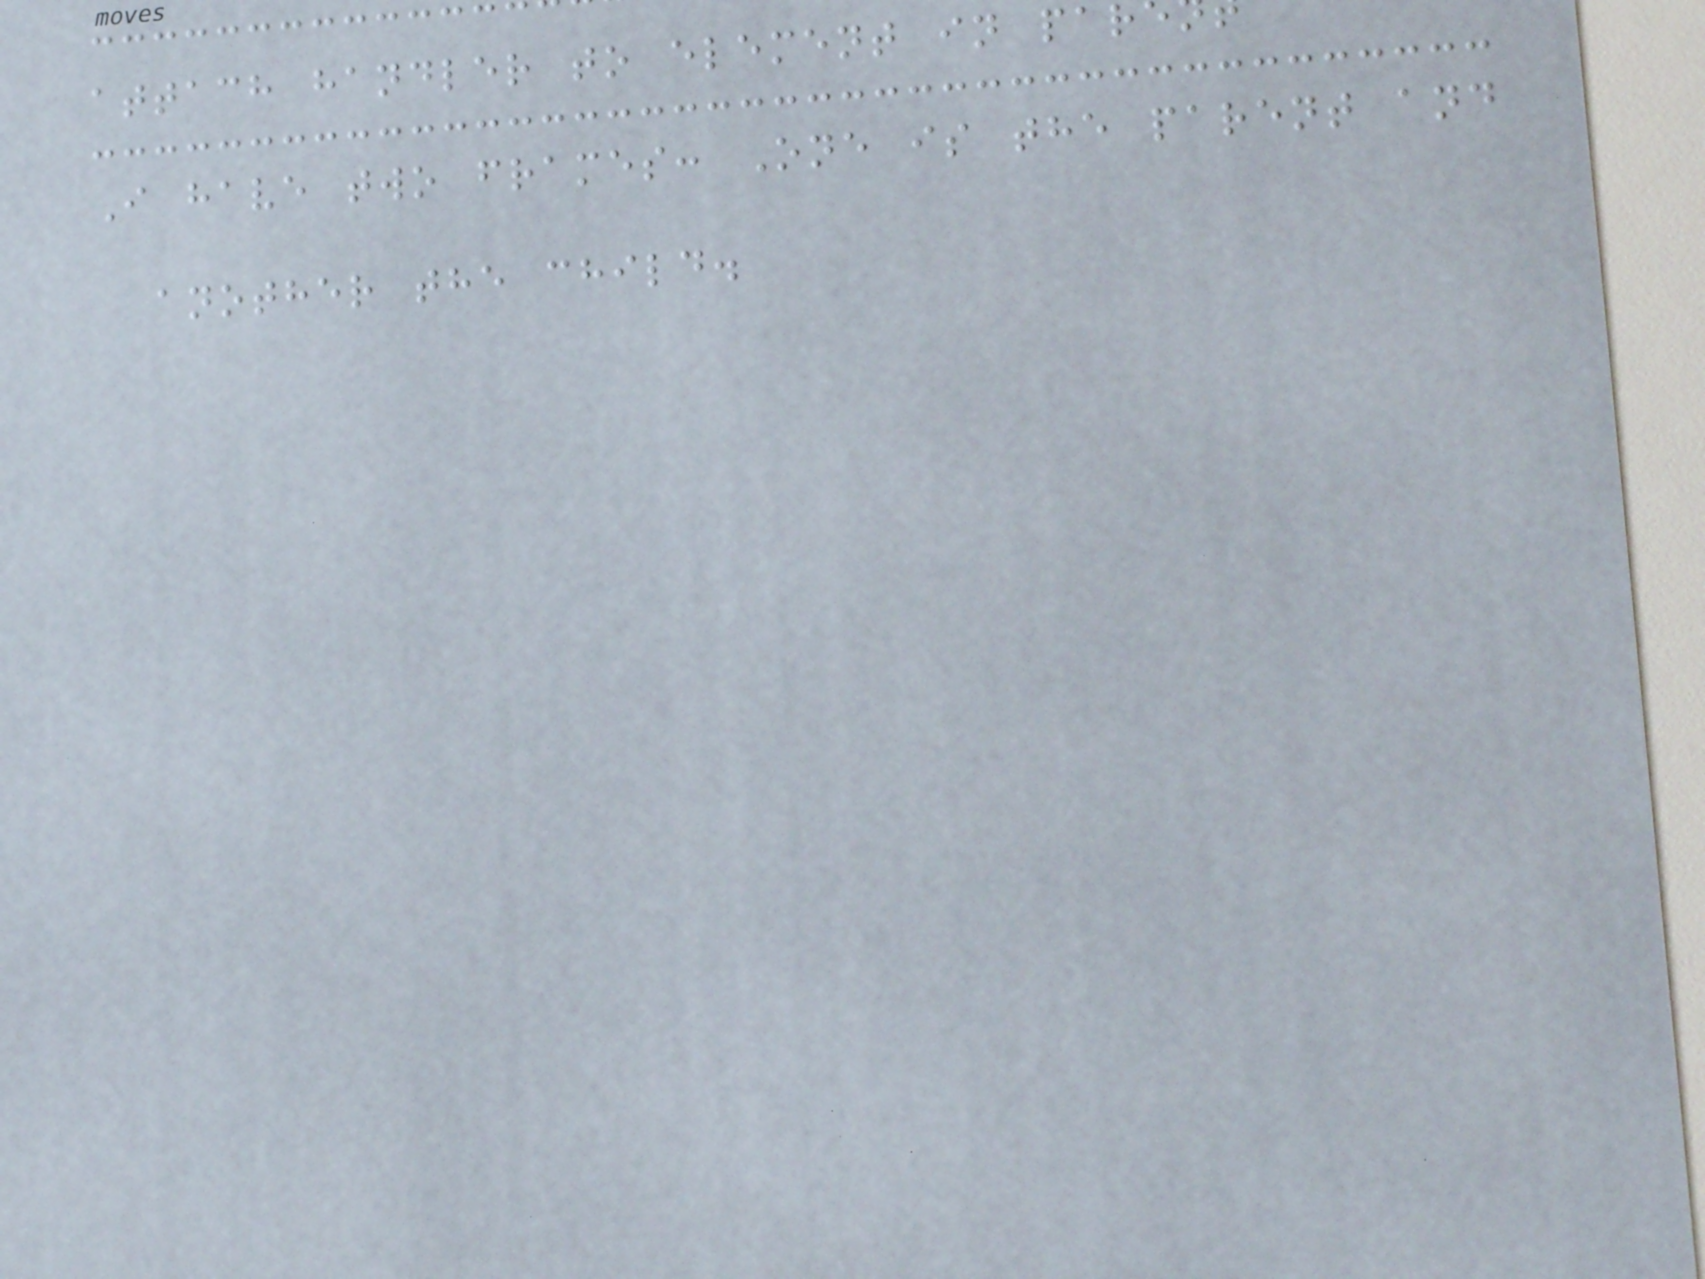attach handler to element in par
I have two frames: One is the parent and
another the child.
